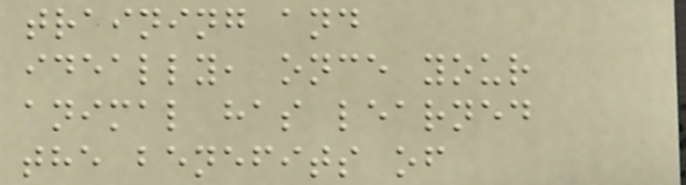training and
ideally, once your
animal has learned
the benefits of
